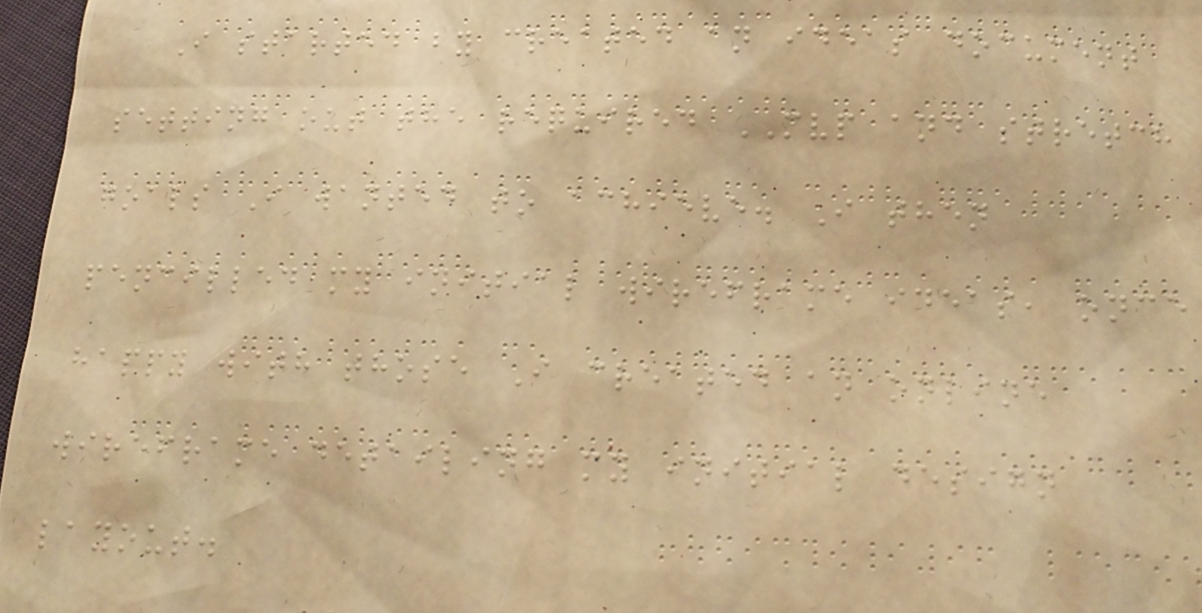I started by created an ideas document
setting out the required MVP and stretch
goals I wanted to achieve. I then
pencilled my initial wireframe ideas, once
happy with those I created an online
wireframe detailing my initial design
layout.
